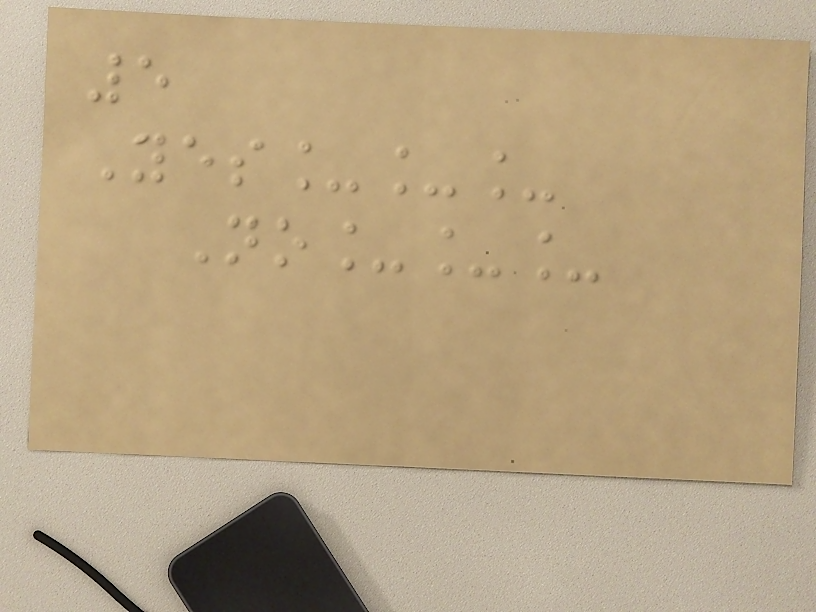5
Yes___
No___
